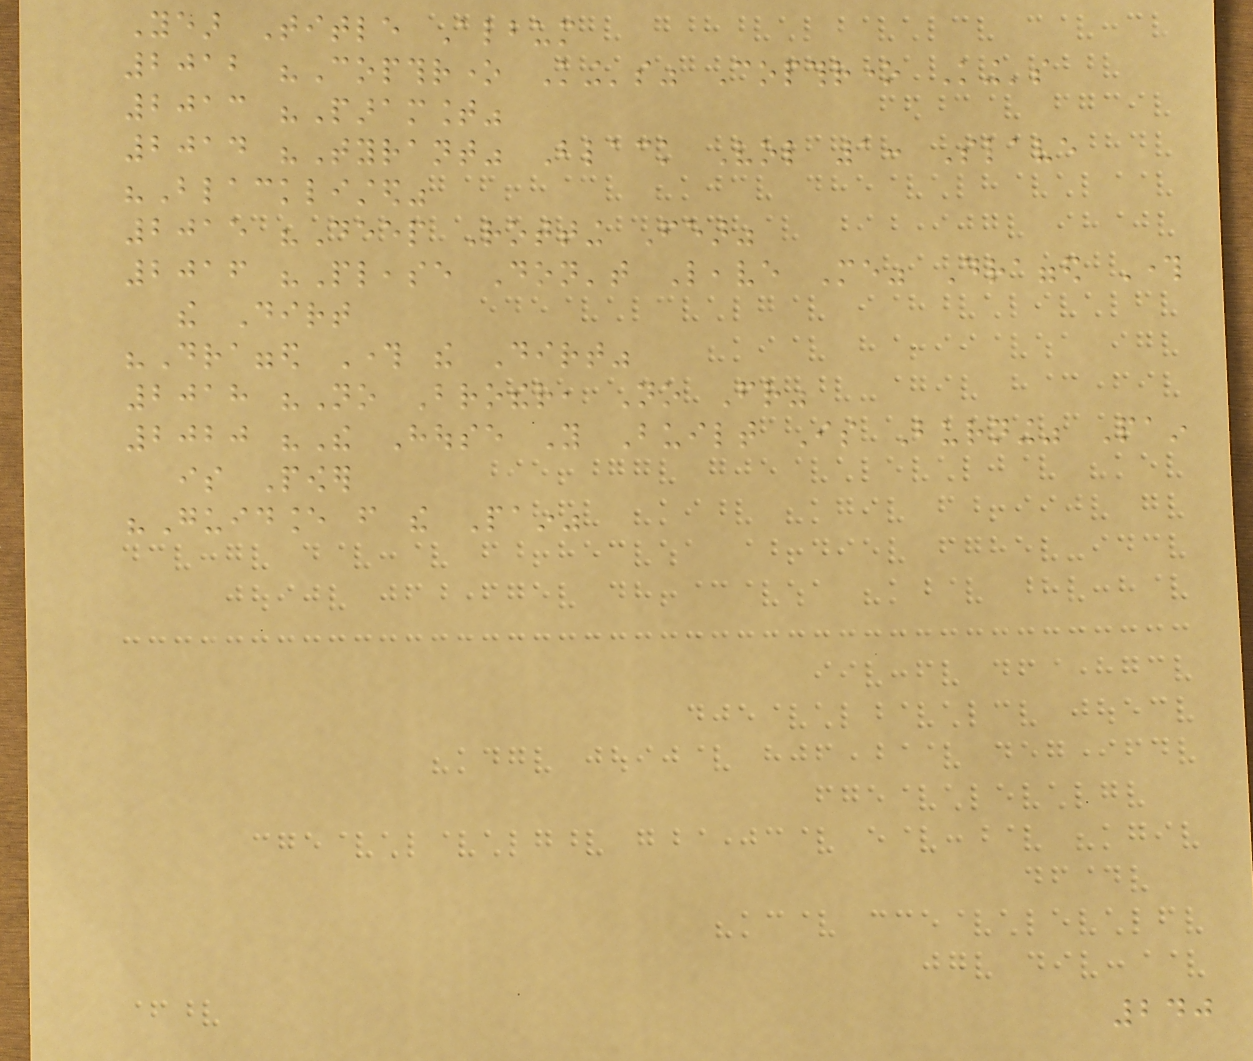Year Title Album
2012 "Copthrone King's" Copthrone King's
2013 "Paramount"
2014 "Tyrant" Black Vol 1: Slave
"Blacklisted"
2015 "Deep Rotting Fear"
2016 "Please Don't Leave Me" Dragged Through
the Dirt
"Dragged Through the Dirt"
2018 "No Brother, No Friend"
2020 "The House You Built Is Burning" Pain
is Power
"Guidance from the Pain"
240
